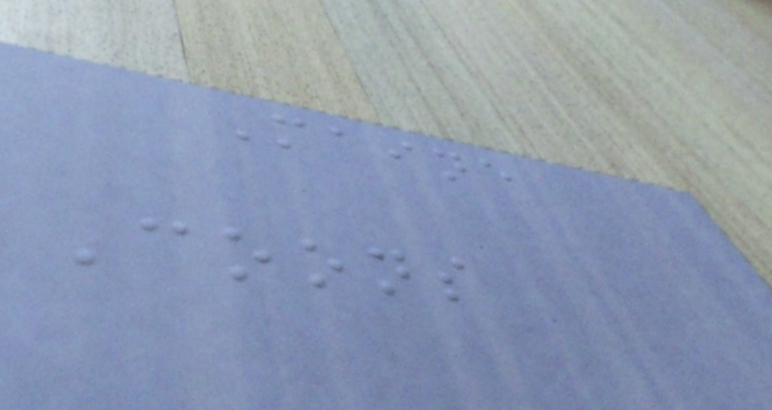Maine
Coons
